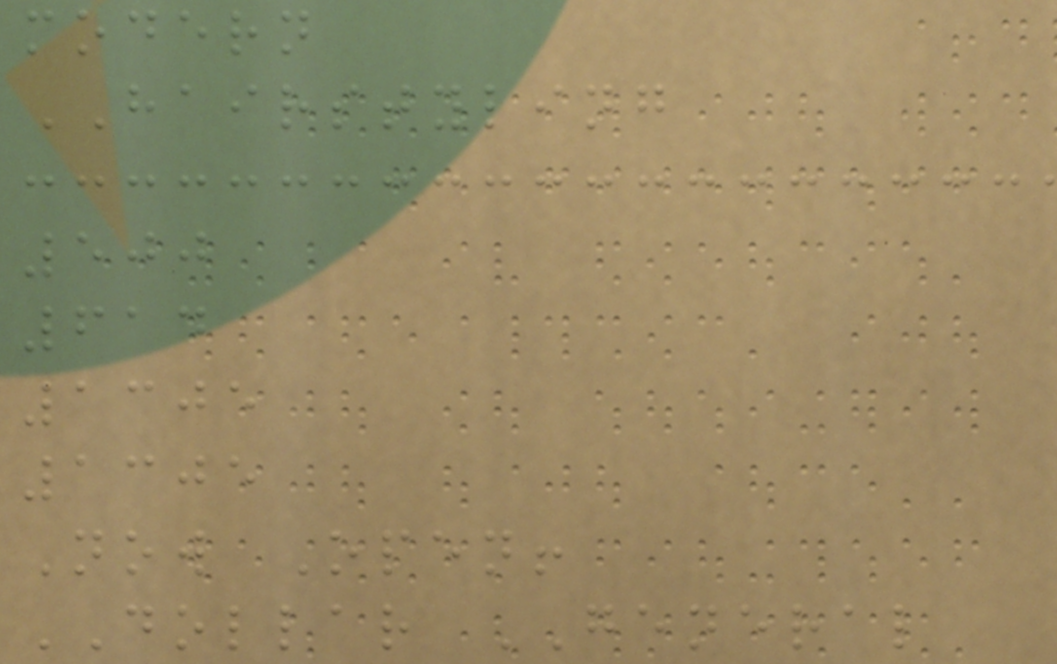modern
HAIRSTYLING
500
614
1305
1305
Now Open!
DOLLAR GENERAL
